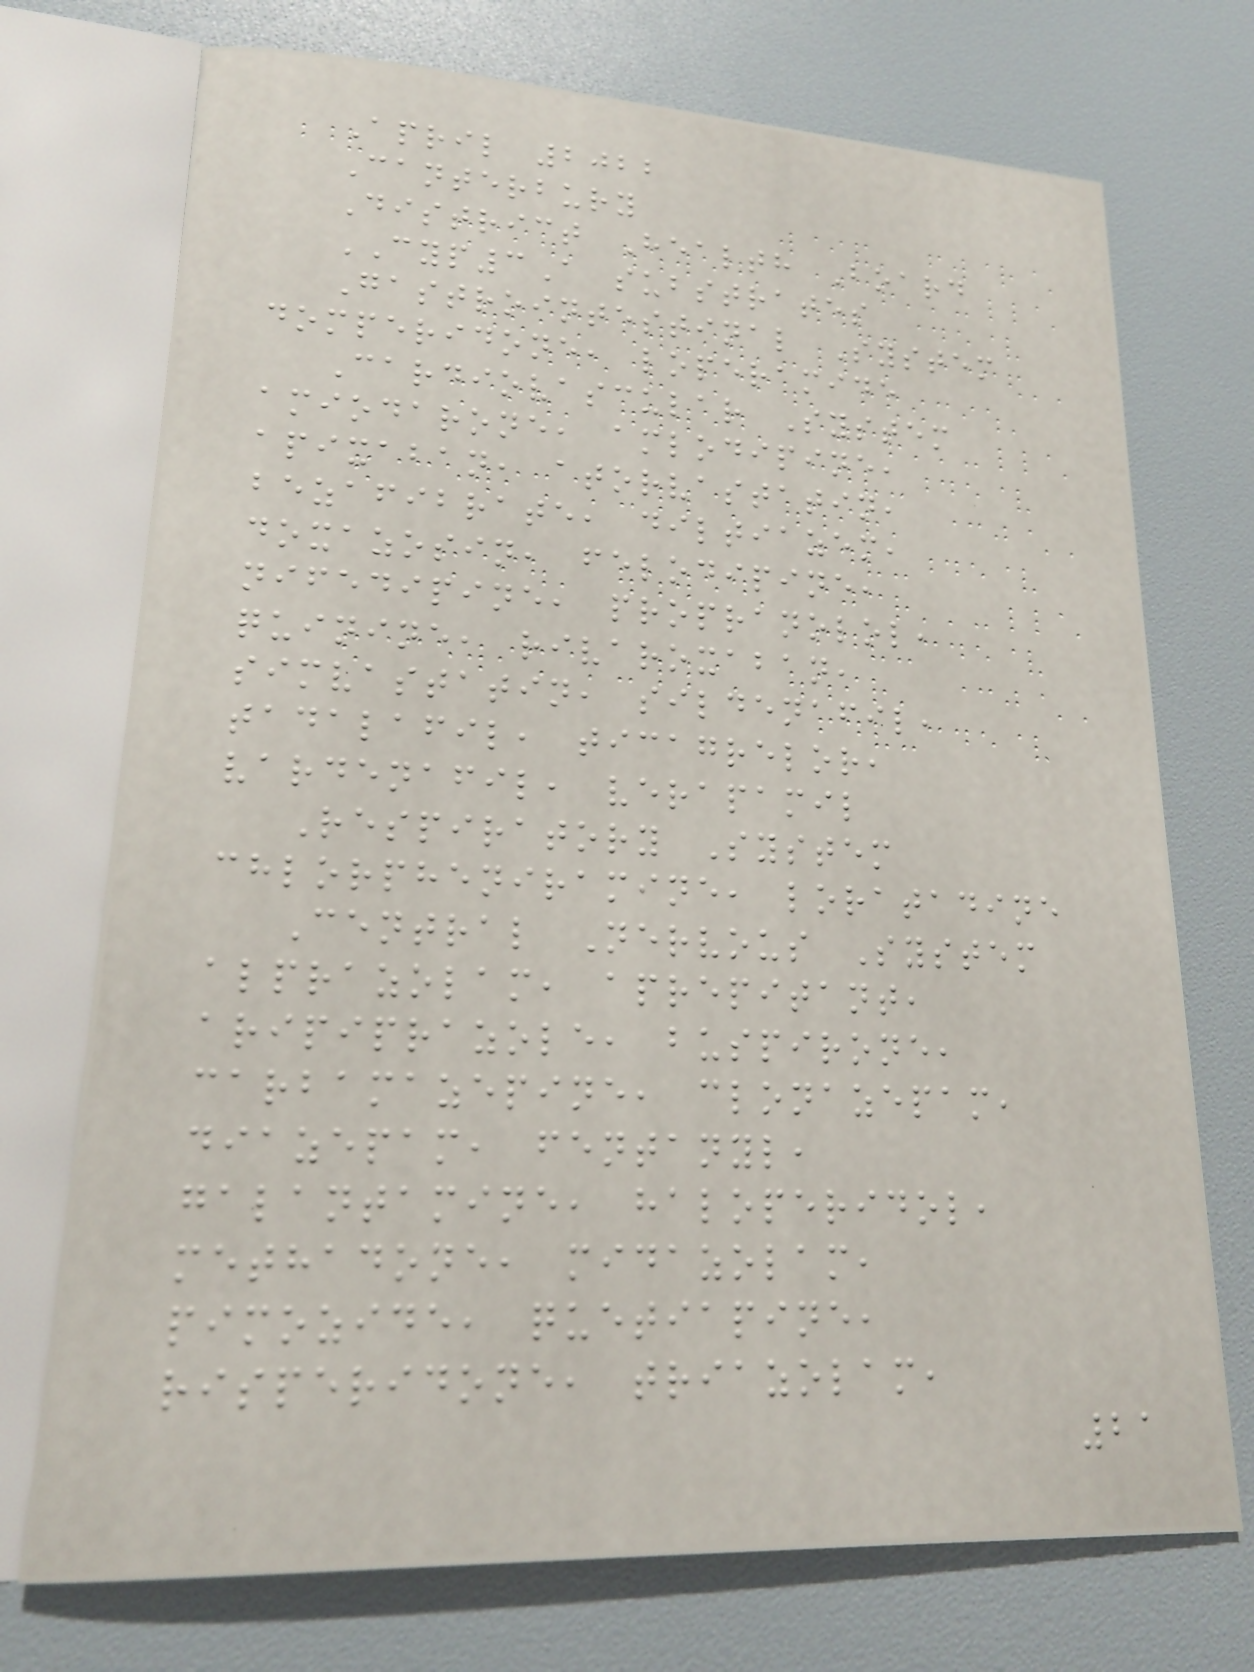April 2022
Canterbury
District Health Board
CYP3A substrates
Gastrointestinal System
domperidone, loperamide
Cardiovascular System
amiodarone, amlodipine,
apixaban, atorvastatin,
bezafibrate, diltiazem,
doxazosin, felodipine,
nifedipine, propranolol,
quinine, rivaroxaban,
simvastatin, sildenafil,
tadalafil, ticagrelor,
vardenafil, verapamil
Respiratory System
chlorpheniramine, loratadine
Central Nervous System
alprazolam, aprepitant,
aripiprazole, buspirone,
carbamazepine, clonazepam,
diazepam, fentanyl,
galantamine, haloperidol,
methadone, midazolam,
pimozide, quetiapine,
risperidone, triazolam,
21
